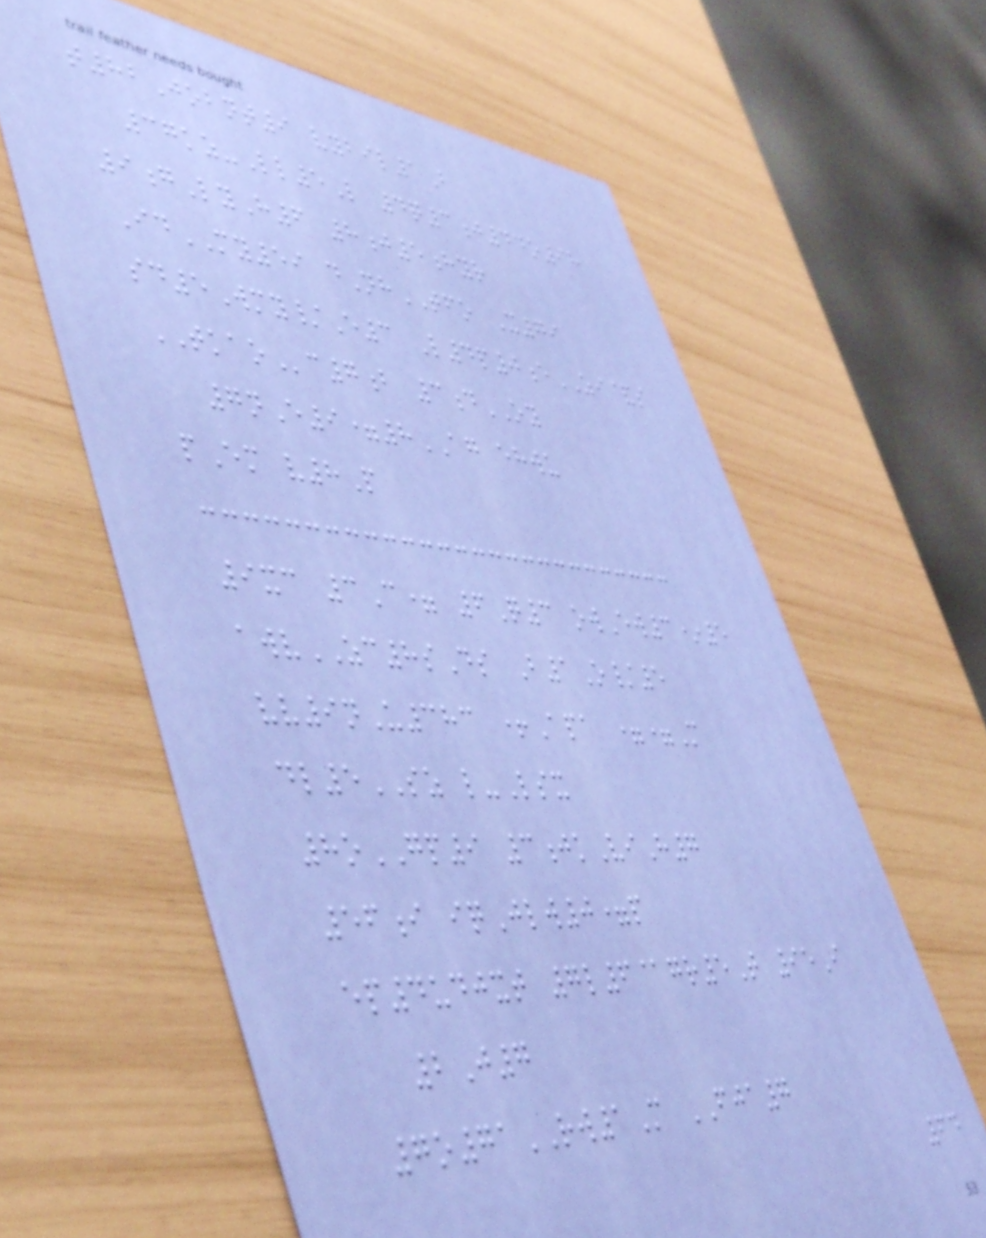t82Jobnt9 vybil1B
37kz-Ll5L 4q3j44o98
9gLyH6 8j5hyr
IdMY59 dNhTFO X79
sd5Wmy/E3 L4p0eZI&s
TKAOc7b 3dOY
7nE9=8AG ehwu
pEm v8P
9xc 3C= 6Q3 owEw3*5
awvZC8sDs B1O/5
vv9nU383 +Apa ==M
dl5SZ l-Lsx
8oGP9 3jkViH7
56i iqJlw0=p
ep4udjxt 7l6@gr5T 95I
2J7
7o71RW1M FJA7
64
